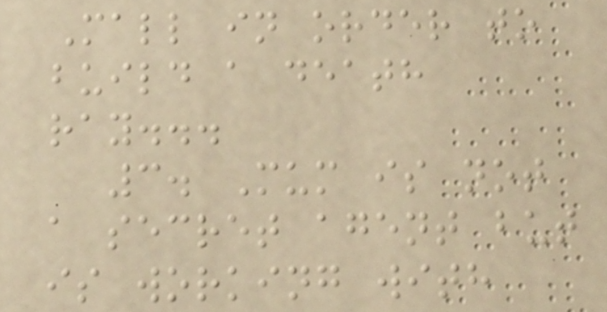Mall in order to
build a death
ray...
3. Mum is not
a secret agent but
is working with
